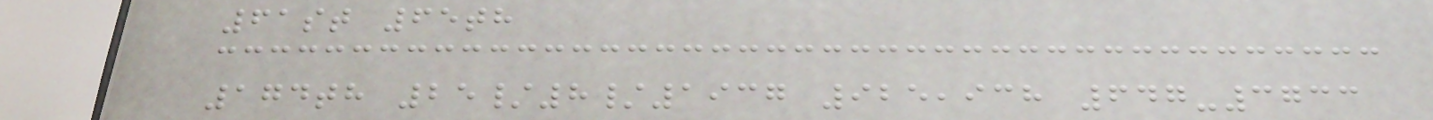61st 65th
174th 25/8/1937 925,938 647-3733
